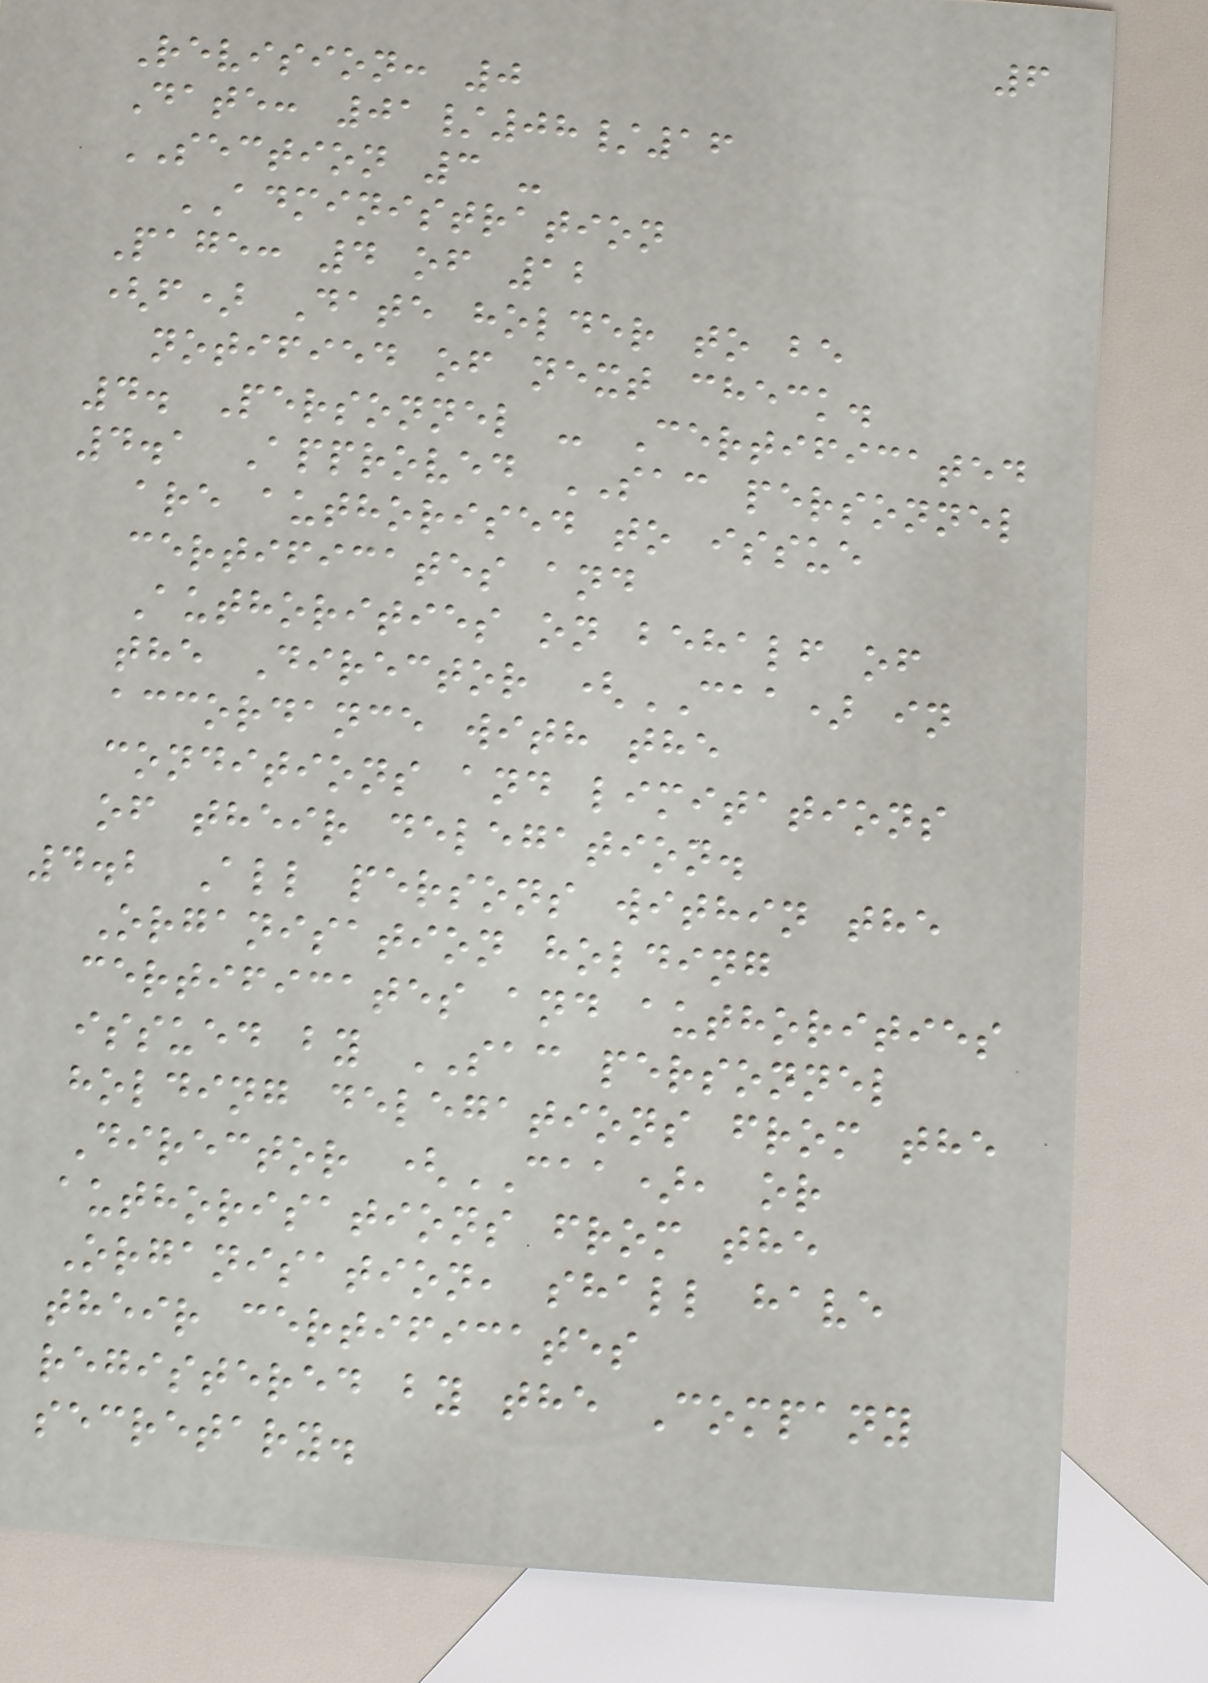6
Revision: 0
Date: 01/08/16
SECTION 3 -
ADMINISTRATION
Page: 4 of 12
(f) Date holder to be
notified of next check.
4. Personnel - Certificated
4.1 Approved SAC personnel
are authorised to issue
certificates and
Authorities on behalf of
the Director (CAA) in
accordance with the
conditions and limitations
of their delegation.
4.2 All persons within the
Organisation holding
certificates and authorities
issued by SAC personnel
holding delegations from the
Director (CAA), or
authorisations from the
Organisation, shall have
their certificates
registered by the Company
secretary.
